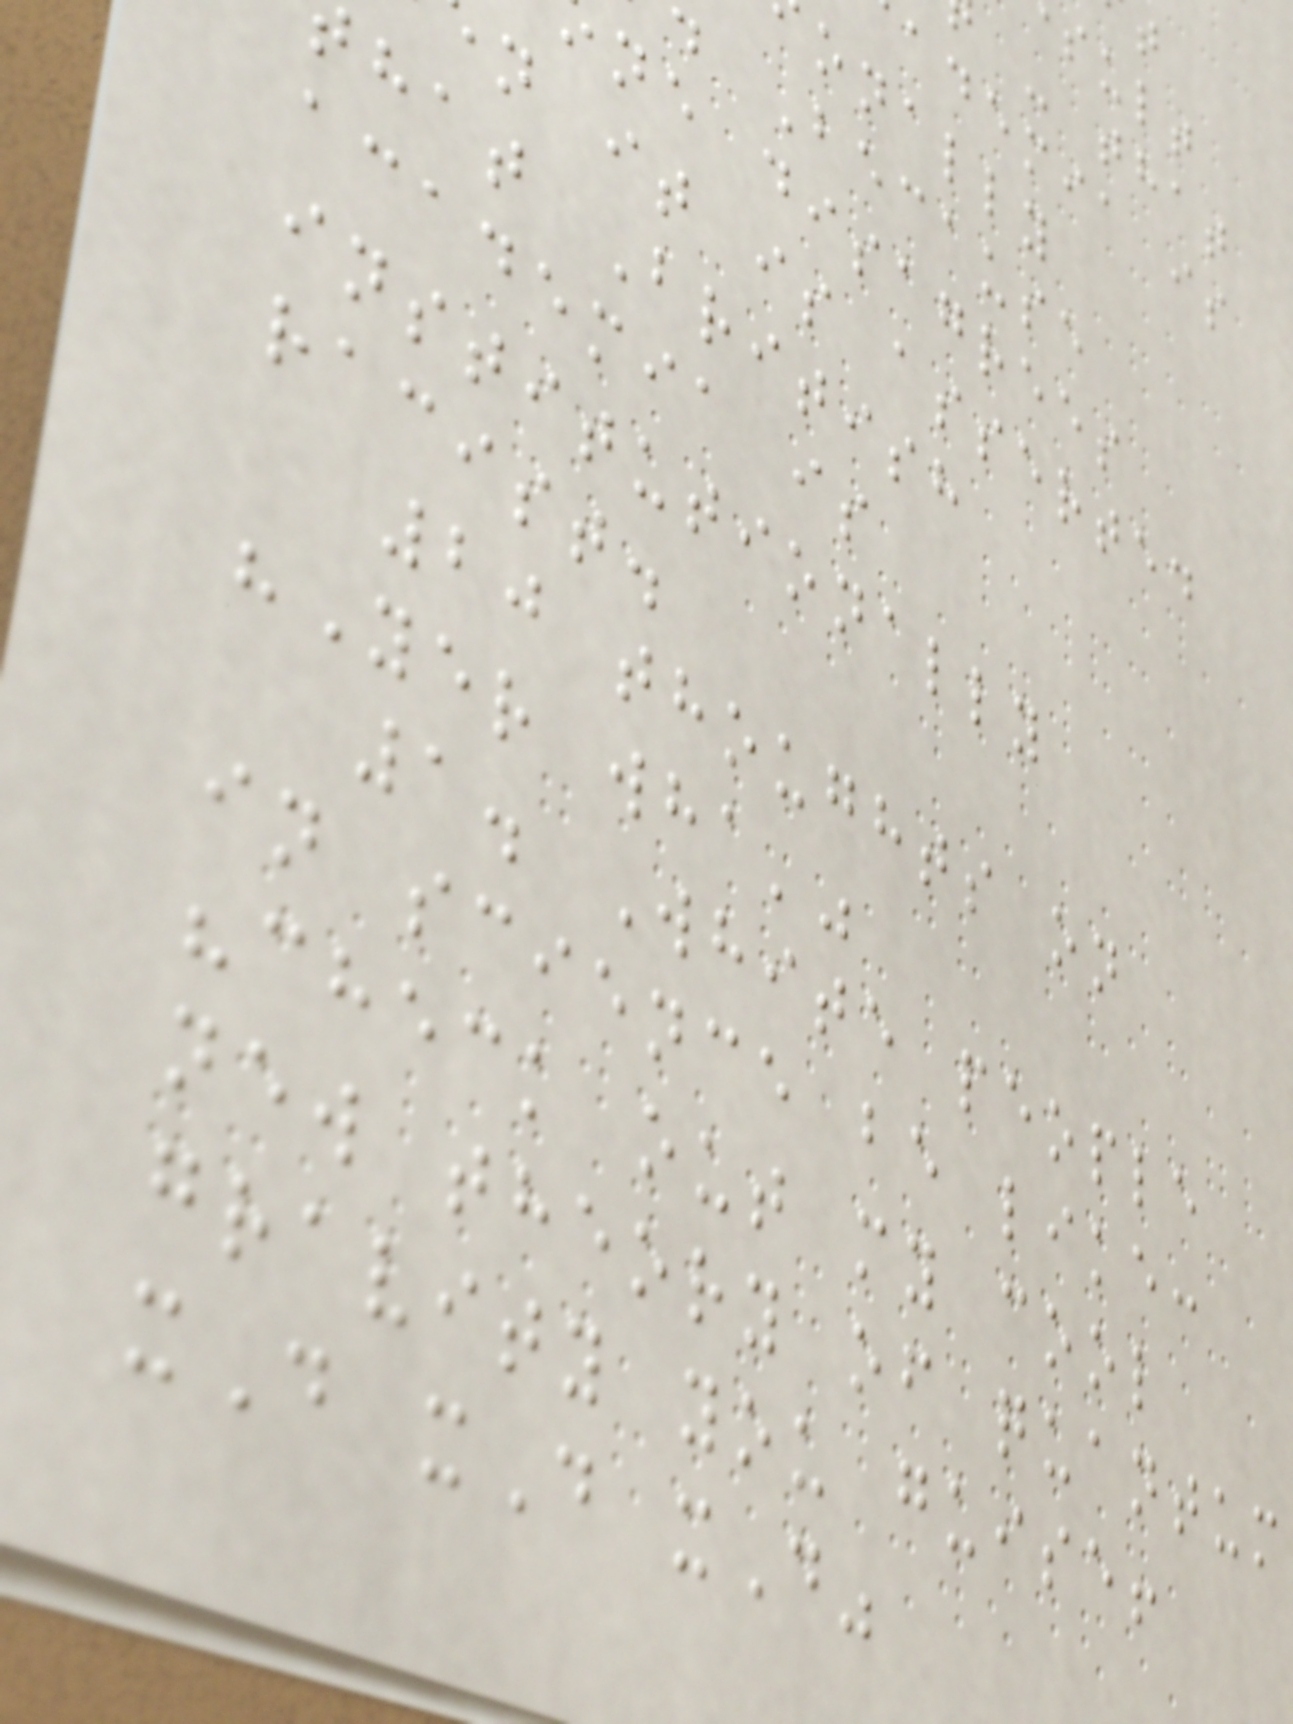- that
ademia is
onally
Because
ne disagrees
n it is asserted
hat British
academia is
institutionally
racist.
20 thoughts on
"Yer wha'"
1. White people
in science be like:
"check out my cool
new theory of quantum
gravity you guise!
xD xD xD"
